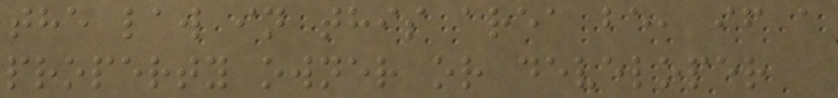the law in this area be, if a
property owner or developer
